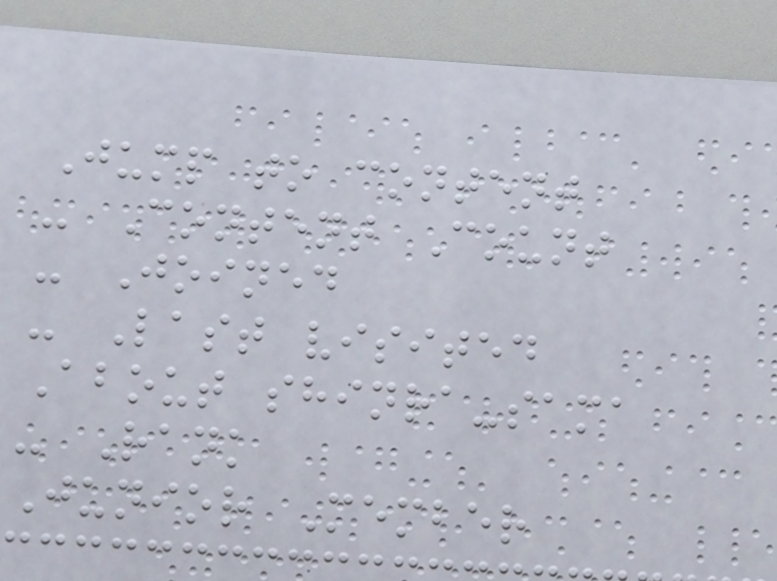Jump to content
- Content Count
- Joined
- Last visited
About shinra-sama
- Rank
Junior Member
